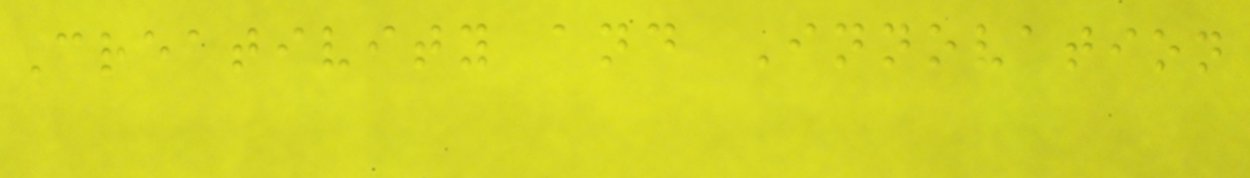Creativity and Innovation
